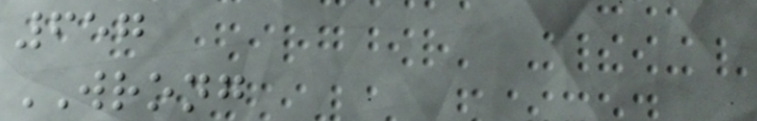657
WRONG
